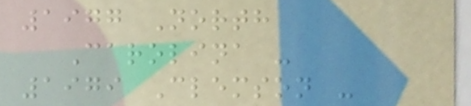1977 North
Carolina -
1979 Clemson -
